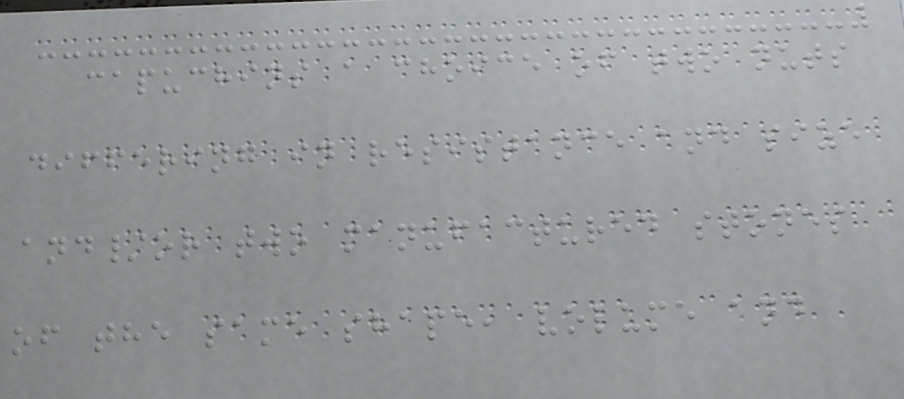capuchins a choice of two nuts
differing in resistance and size
and/or two manufactured stones
of the same shape, volume and
